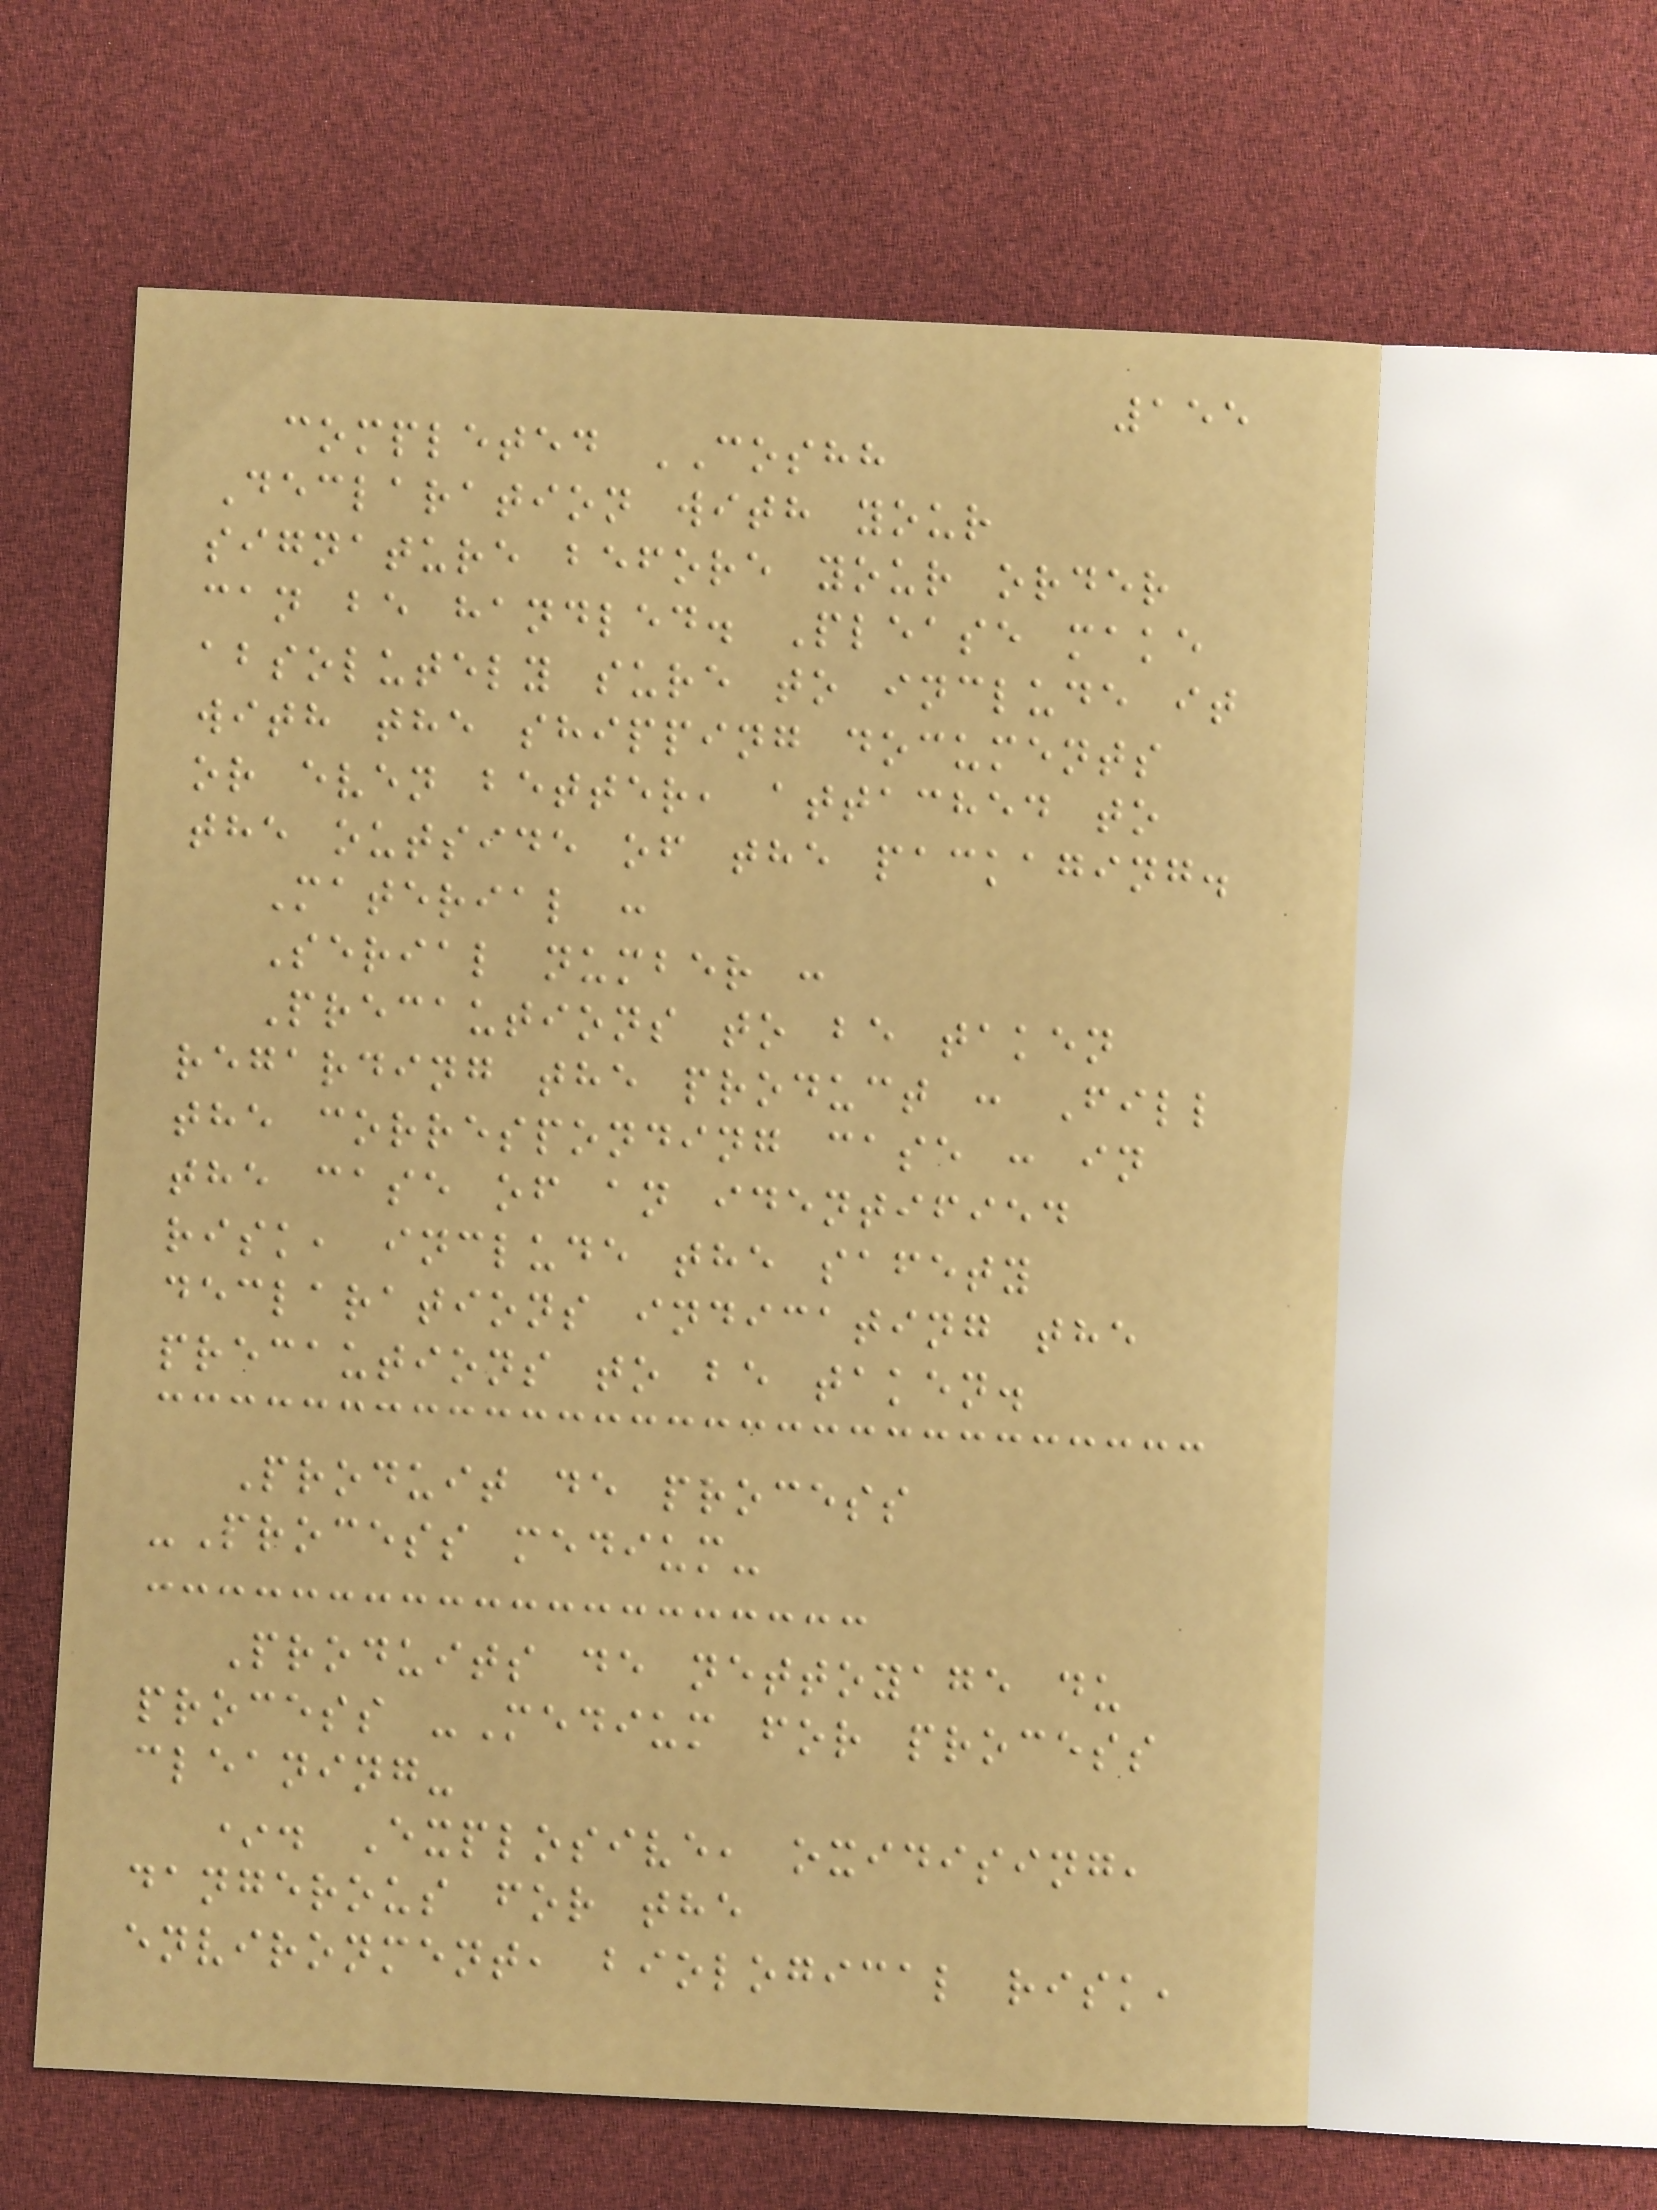155
completed COSHH
Declaration with your
signature before your order
can be handled. Please make
absolutely sure to include it
with the shipping documents
or even better, attached to
the outside of the packaging.
Material :
Serial number :
Precautions to be taken
regarding the product : Fill
the corresponding case : in
the case of an identified
risk, include the safety
declarations indicating the
precautions to be taken.
Produit de process
-Process medium-
Produits de nettoyage du
process -Medium for process
cleaning-
*. Explosive, oxidising,
dangerous for the
environment, biological risk,
